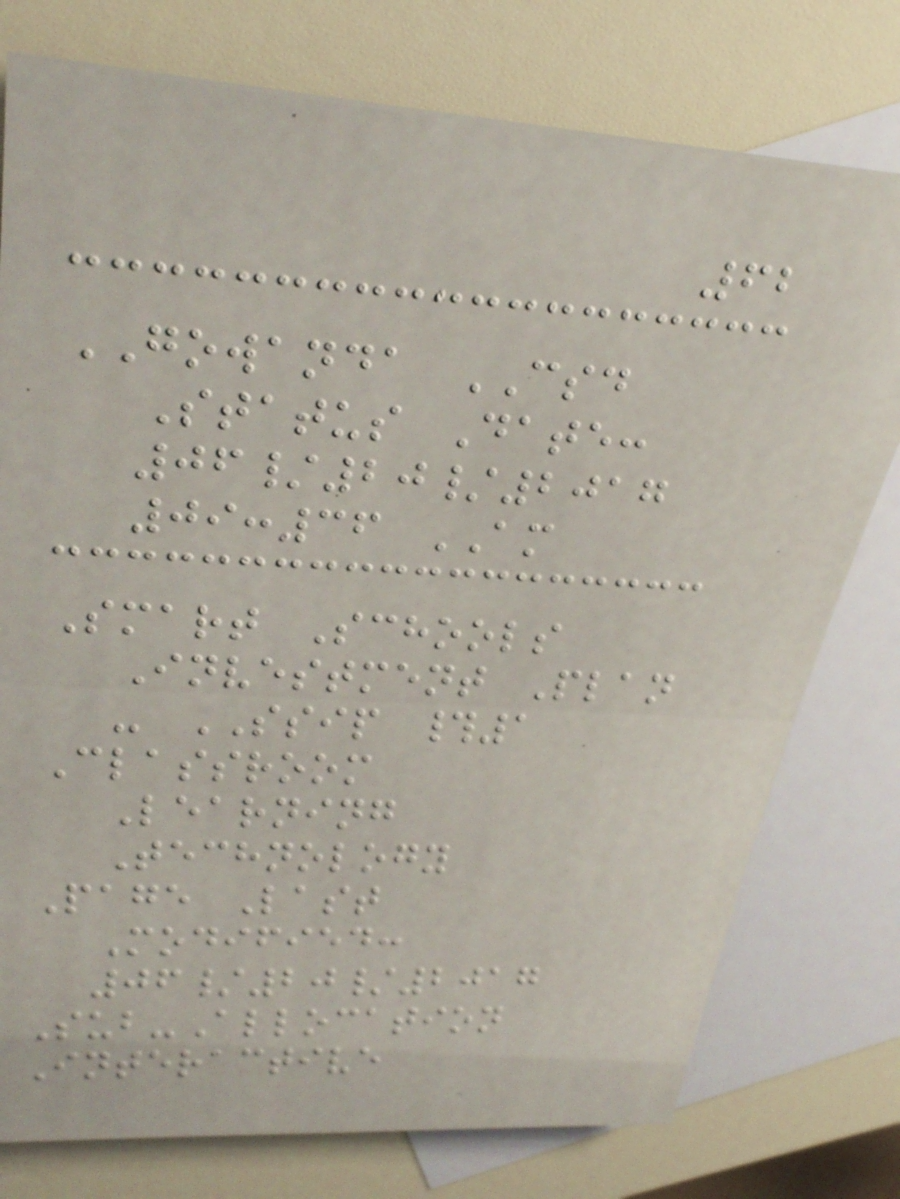62
GOWANDA CSD
Status Date:
06/20/2017
09:36 AM
Smart Schools
Investment Plan
- SSIP #1
Classroom
Learning
Technology
Page Last
Modified:
06/20/2017
Sub-Allocation
Interactive
